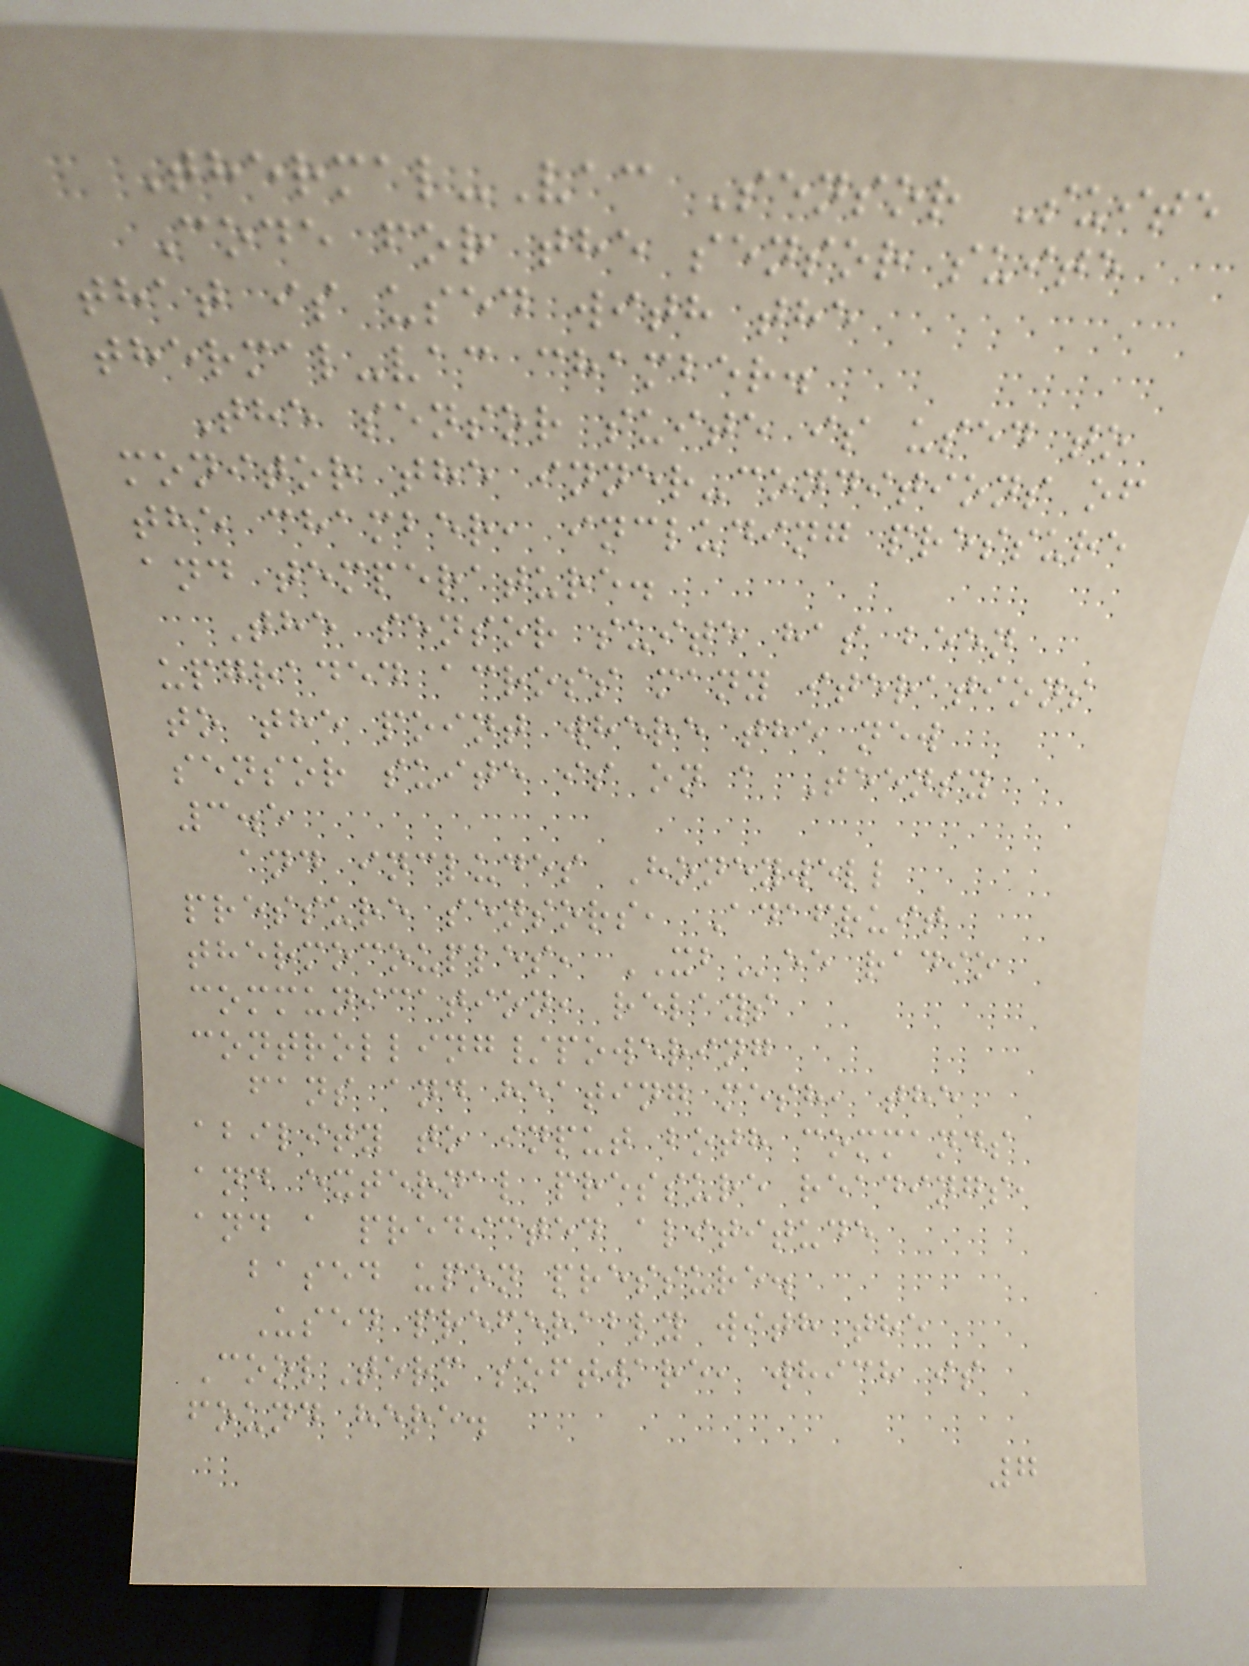Thermal-Vac Sensor Suite
Code for the sensor suite
that is used with the
thermal-vac chamber.
The sensor suite is used to
monitor the inner-conditions of
the chamber, including pressure
and temperature.
The sensor suite has been
upgraded across many iterations
to the point where the new
sensor suite is on a Teensy
3.5
and includes Honeywell
pressure sensors, Adafruit
thermocouples, XBee radio
communication, relays
controlling/powering
fans and heating mesh, the
ability to input both commands
and external pressure readings,
and a predicted alititude
based upon pressure.
Used preferably with the
CoolTerm software, which is
found here.
7
